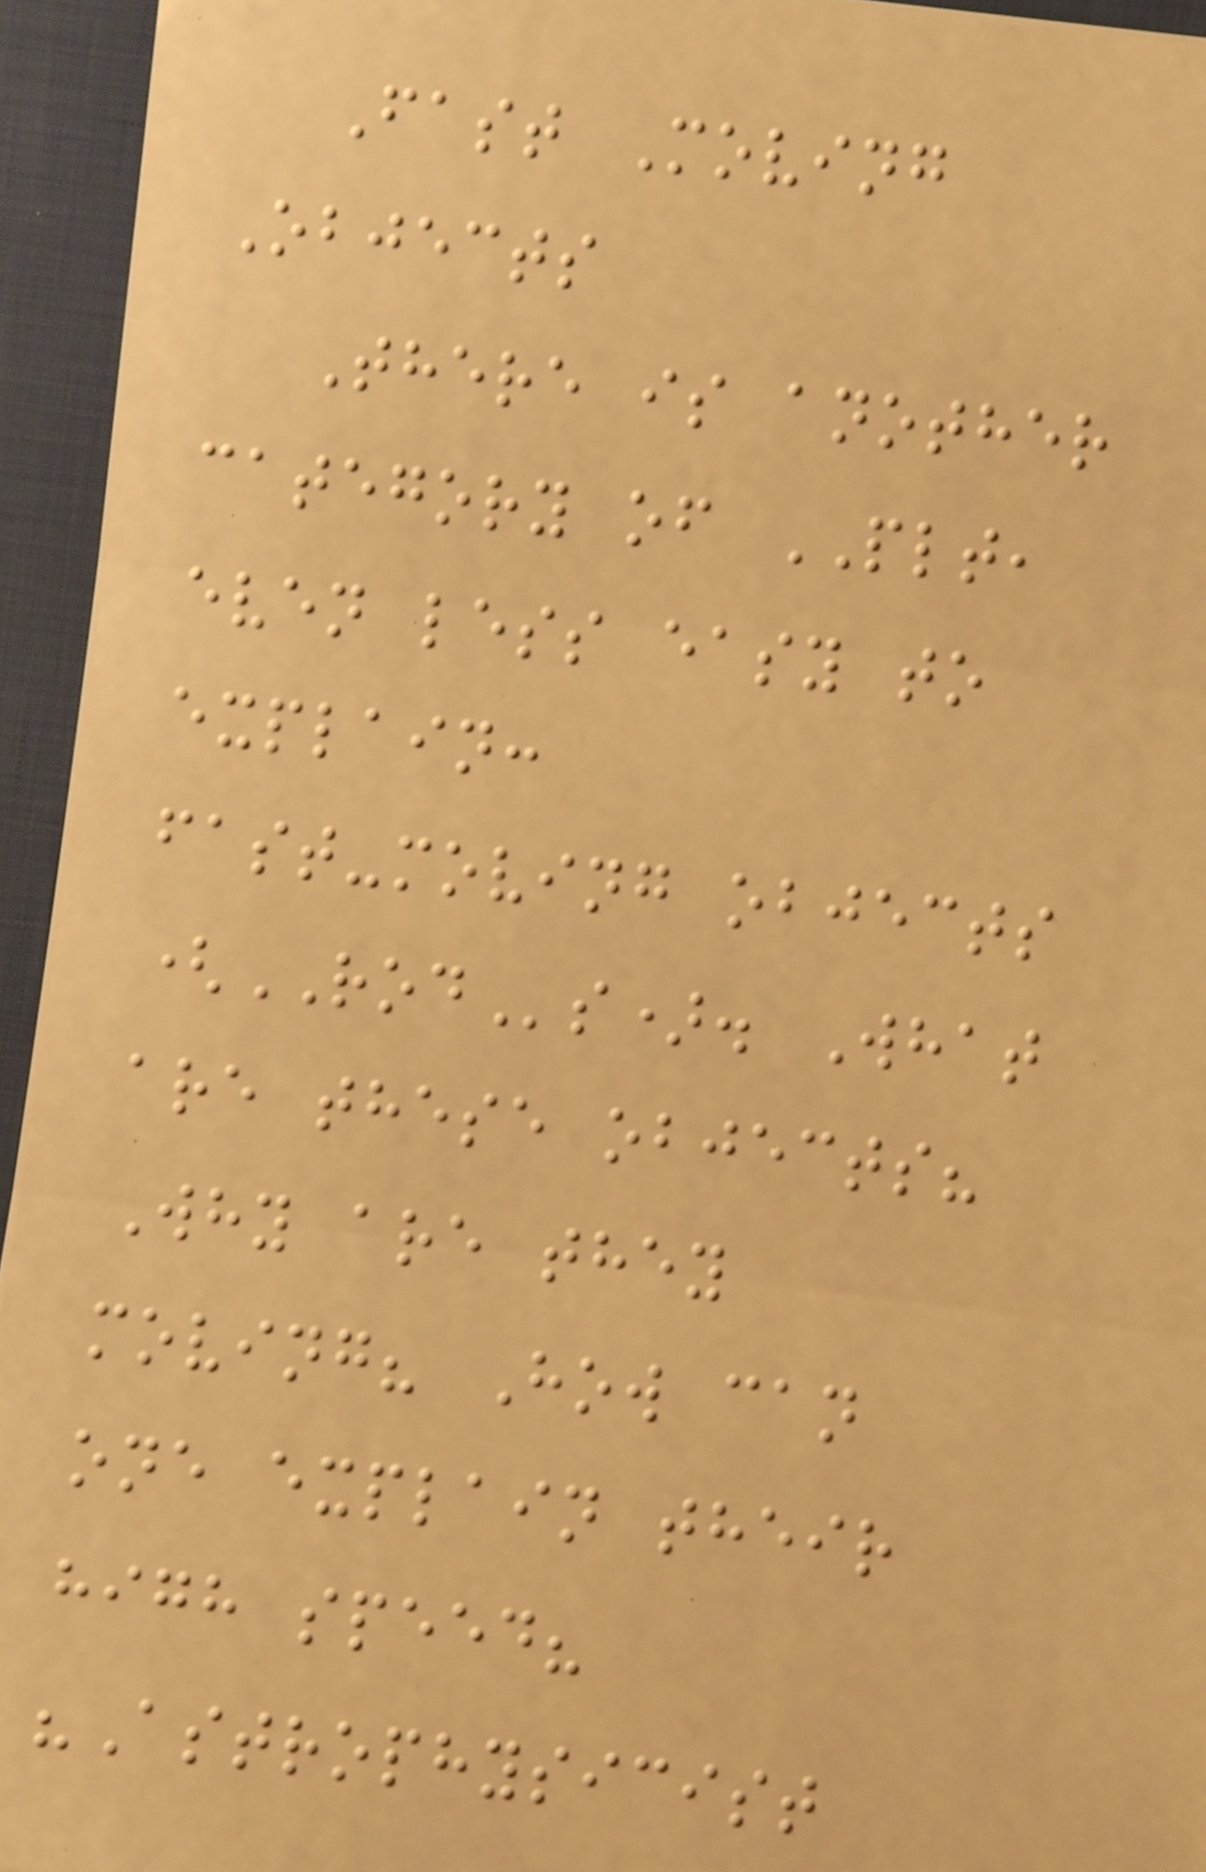Fast Moving
Objects
There is another
category of PLT,
even less easy to
explain:
fast-moving objects
(RODs). What
are these objects?
Why are they
moving? How can
one explain their
high speed?
"Astrophysicist
